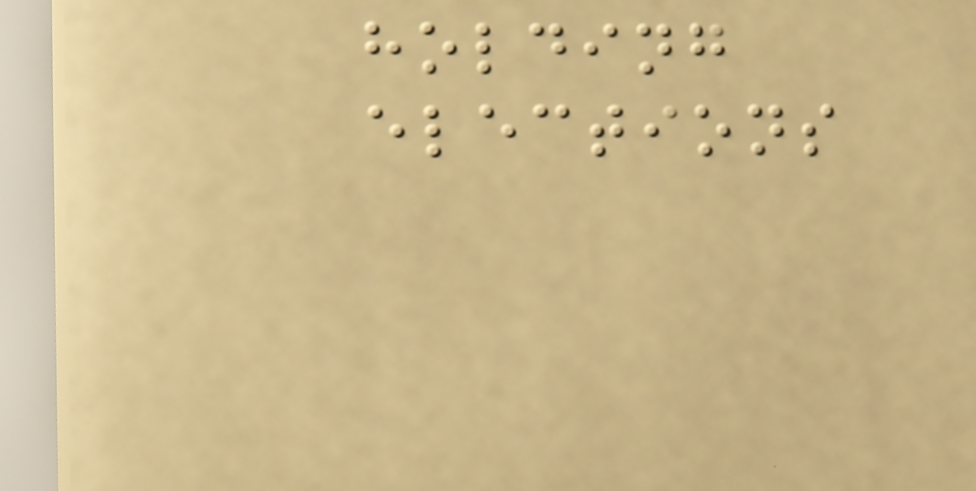holding
elections
